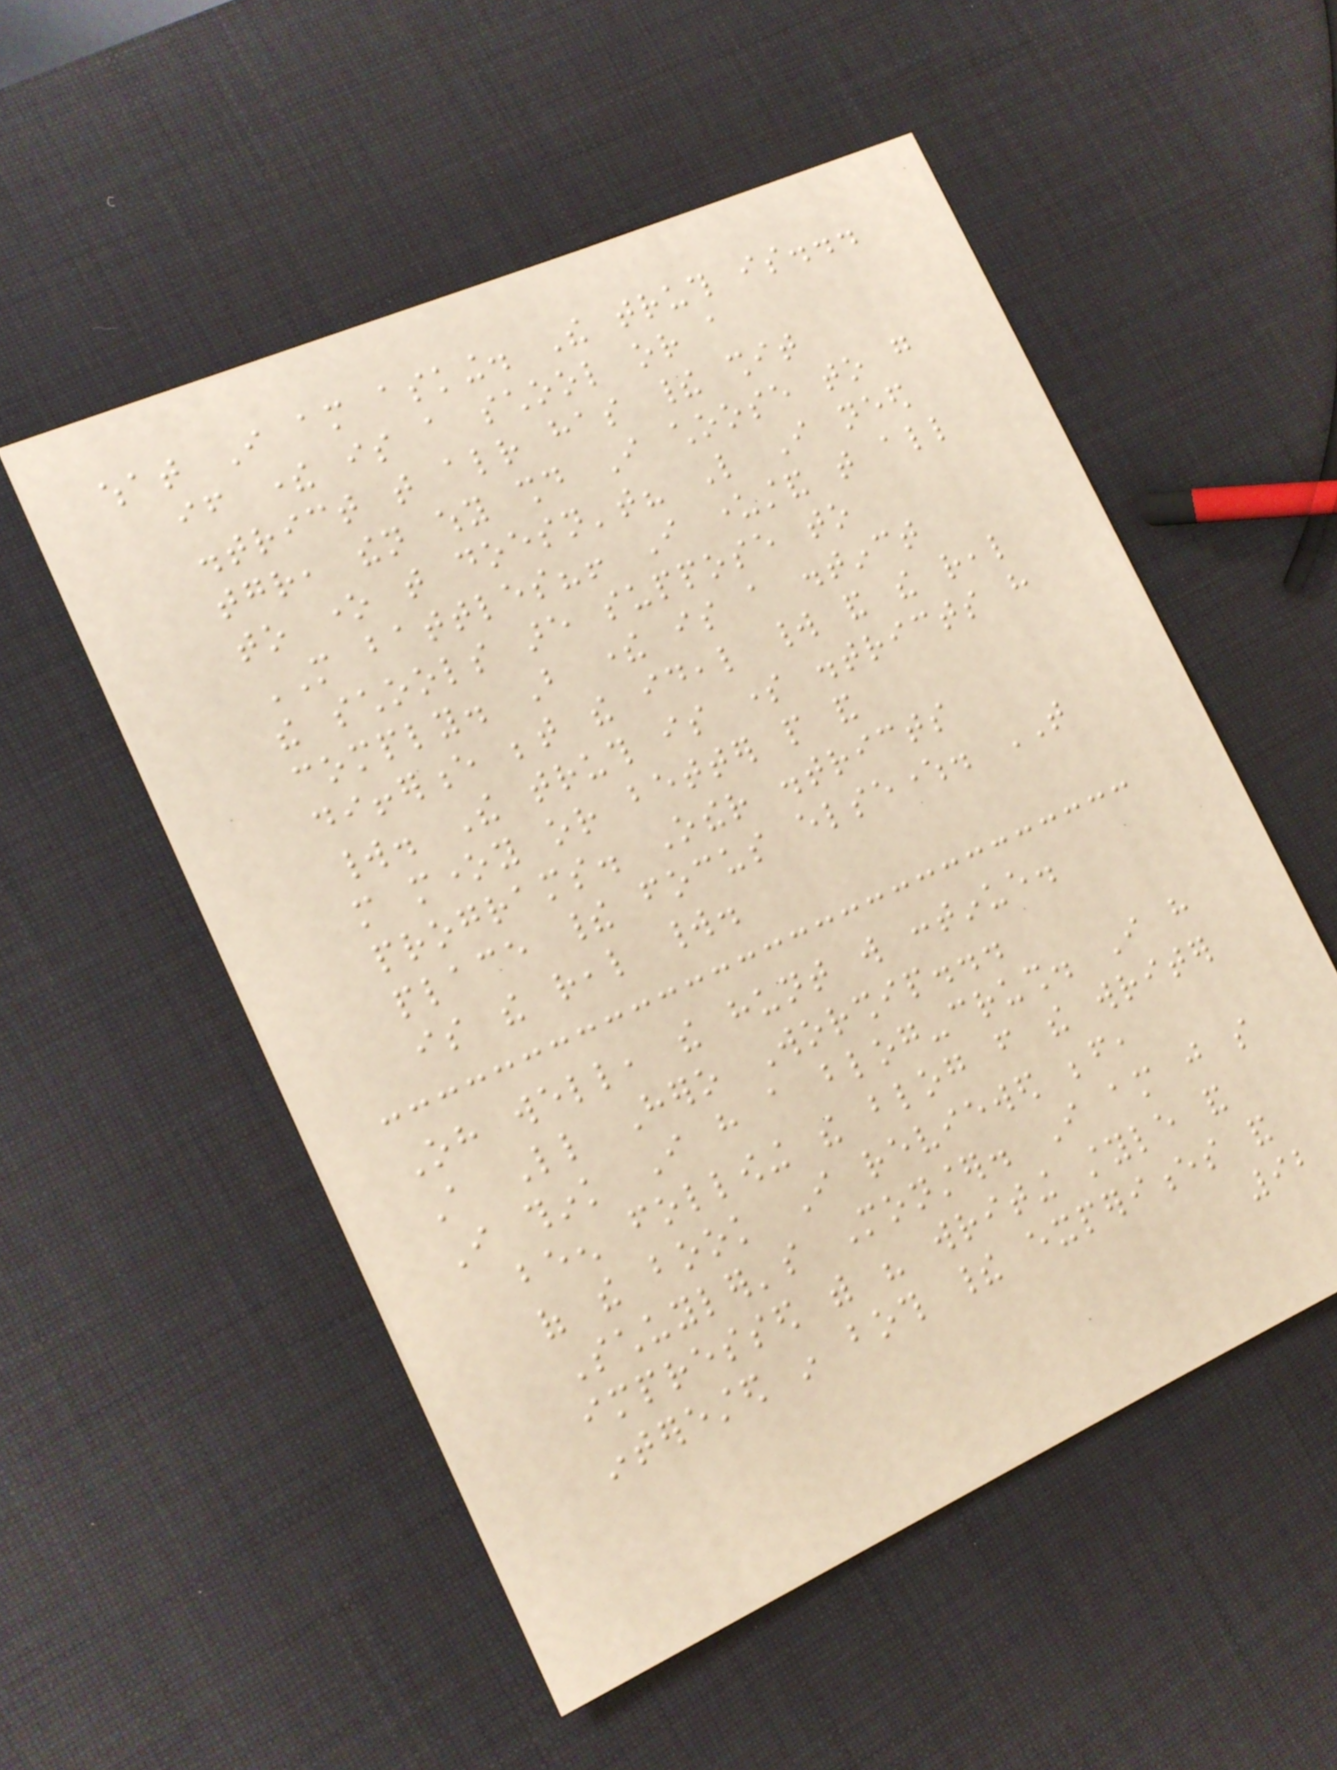what I am asking. The truth is...
if there is a school or a
district that already has their shit
together, then why should I choose to go
to one that doesn't? Like I need
MORE battles?! I understand that all
the schools are suppose to
comply. But there is a distinct
difference between the ideal world and the real
world. The truth is some districts have
more money or better people and
programs. Other districts
place their focus elsewhere. THAT
is the real world.
Oh well, the hunt will continue.
A Little Hero Worship...
I think I have a blog-crush. I have
been following the blog from the writer
of the book I reviewed before,
Schuyler's Monster. I am just so
impressed with his writing style and
interested in both their experiences and
92
